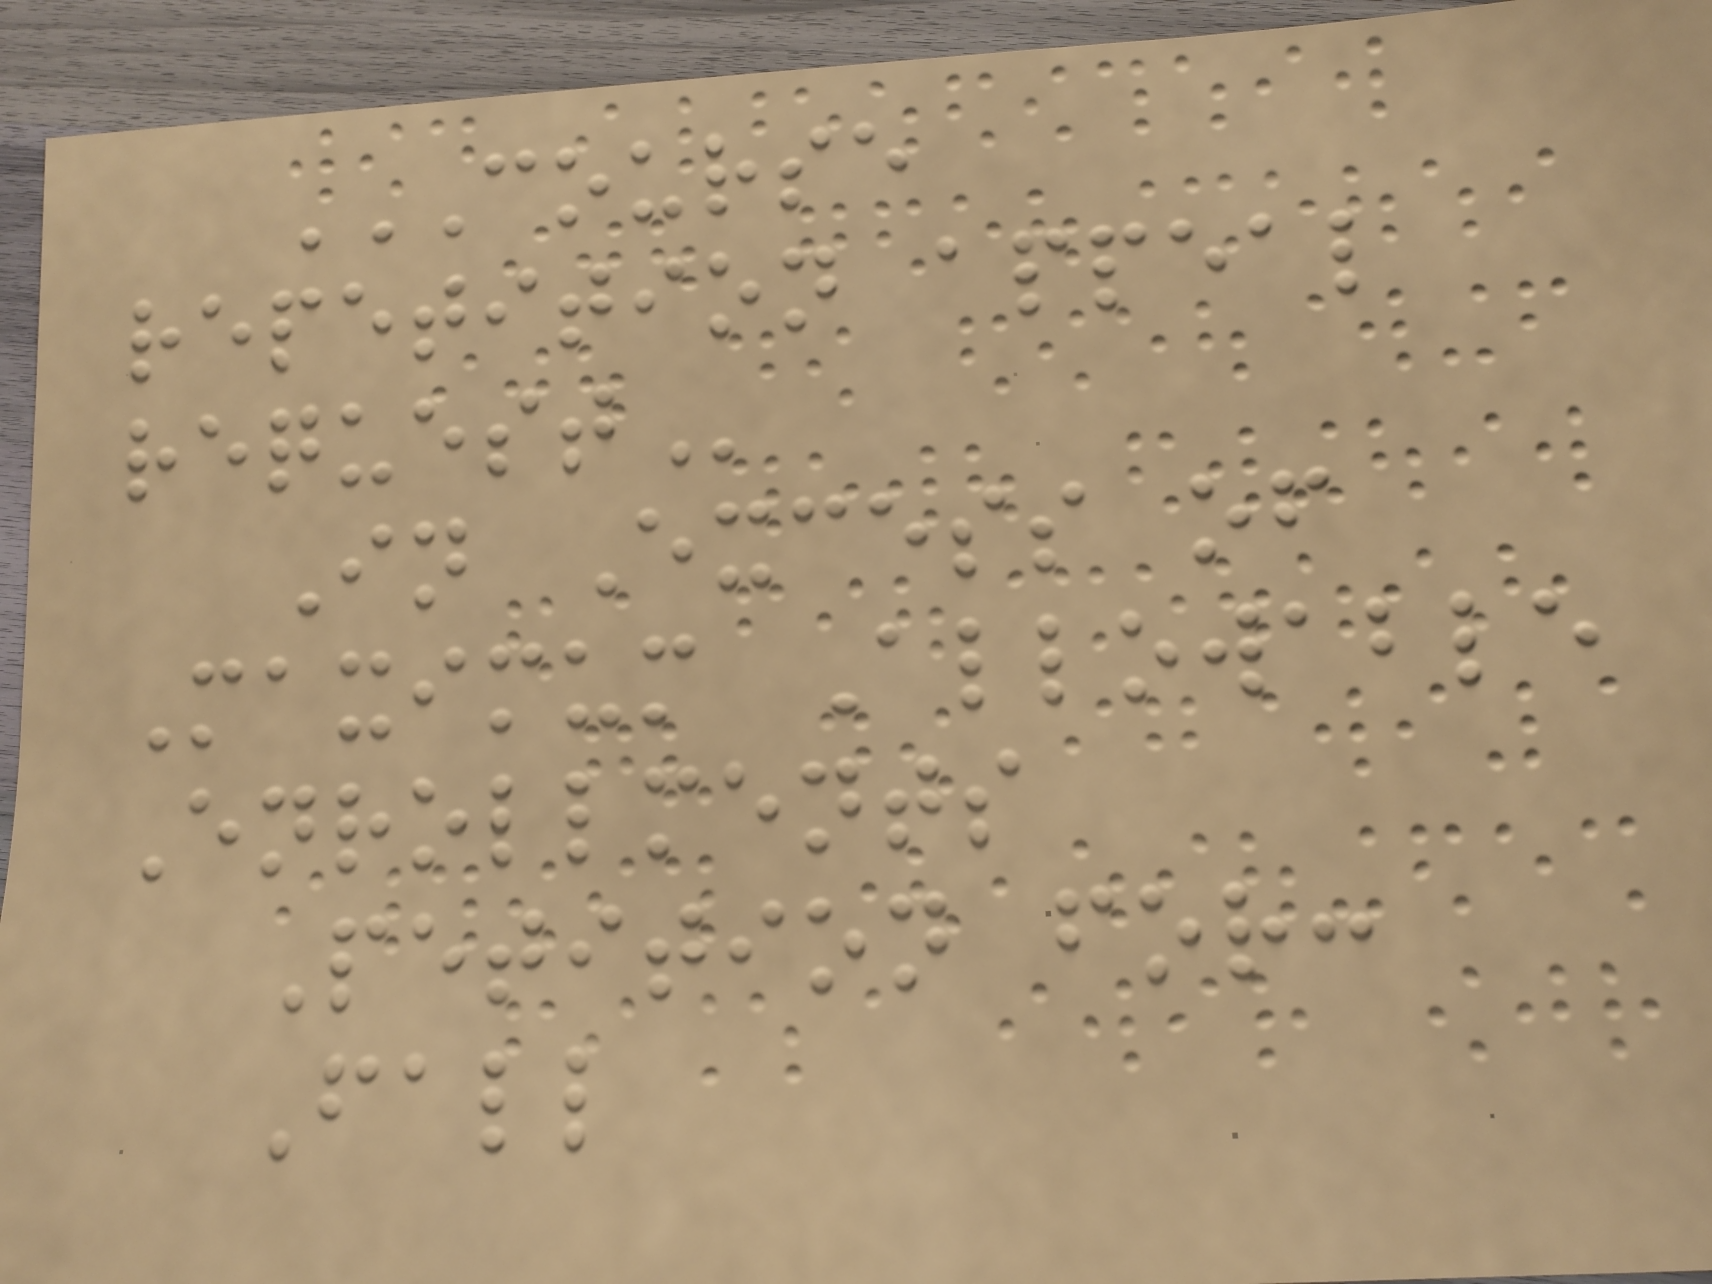COURSE
REPETITION APPEAL
REQUEST
In Excess of
Maximum Allowable
Enrollments
Petition for:
Fall
